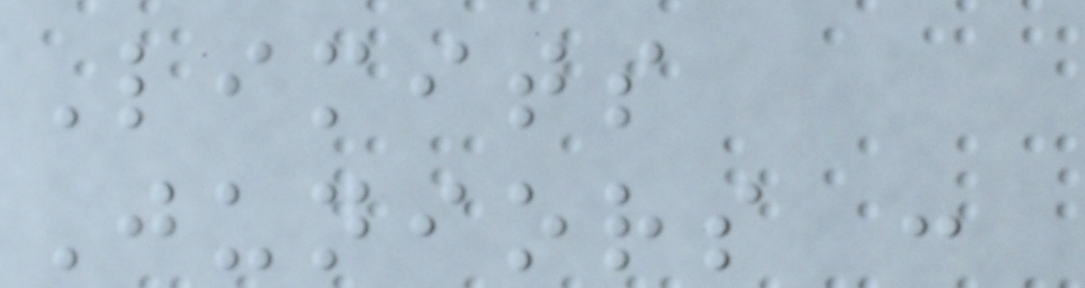Limits
Juniors :
